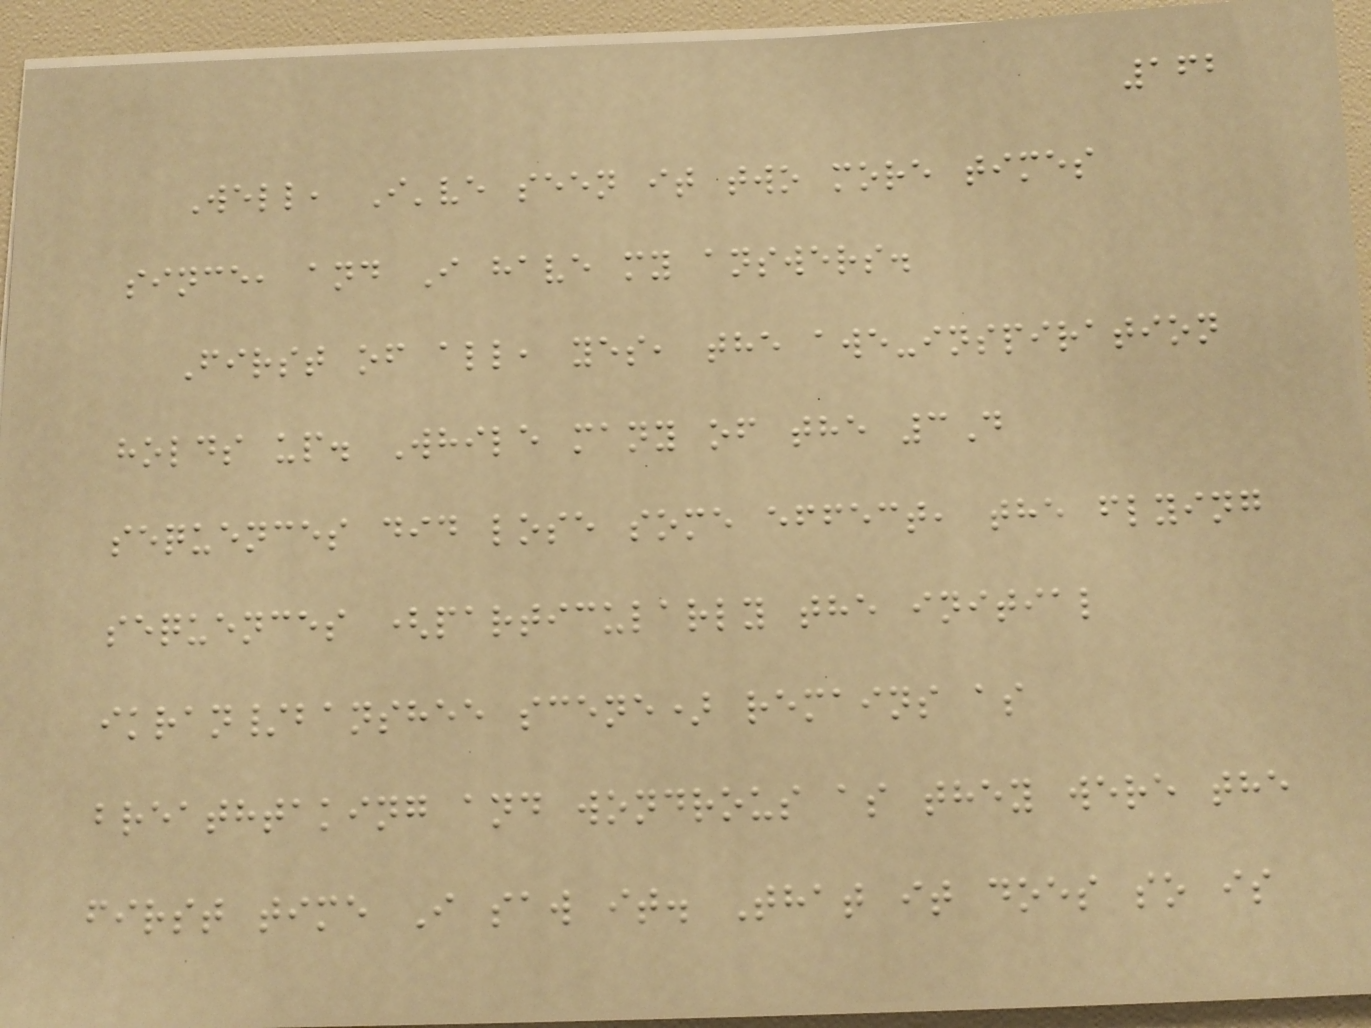162
Well, I've seen it two more times
since, and I have my answers.
First of all, yes, the awe-inspiration
holds up. While many of the 3D
sequences did lose some effect, the flying
sequences (particularly the initial
ikran/banshee scene) remains as
breathtaking and wondrous as they were the
first time I saw it. That it does so is
